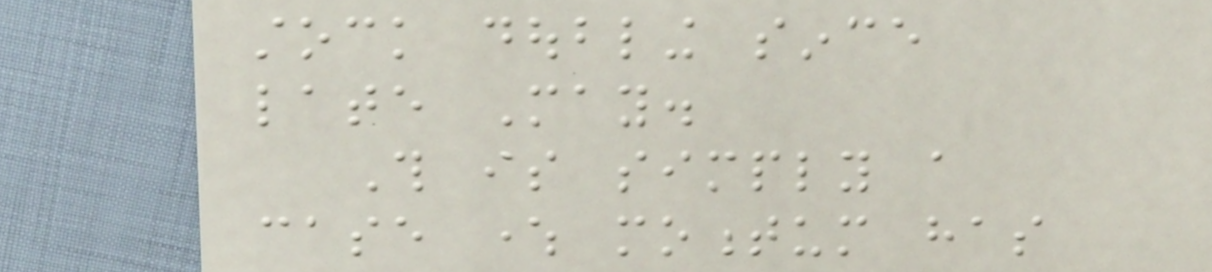stock doubling since
late May.
This is simply a
case where momentum has
